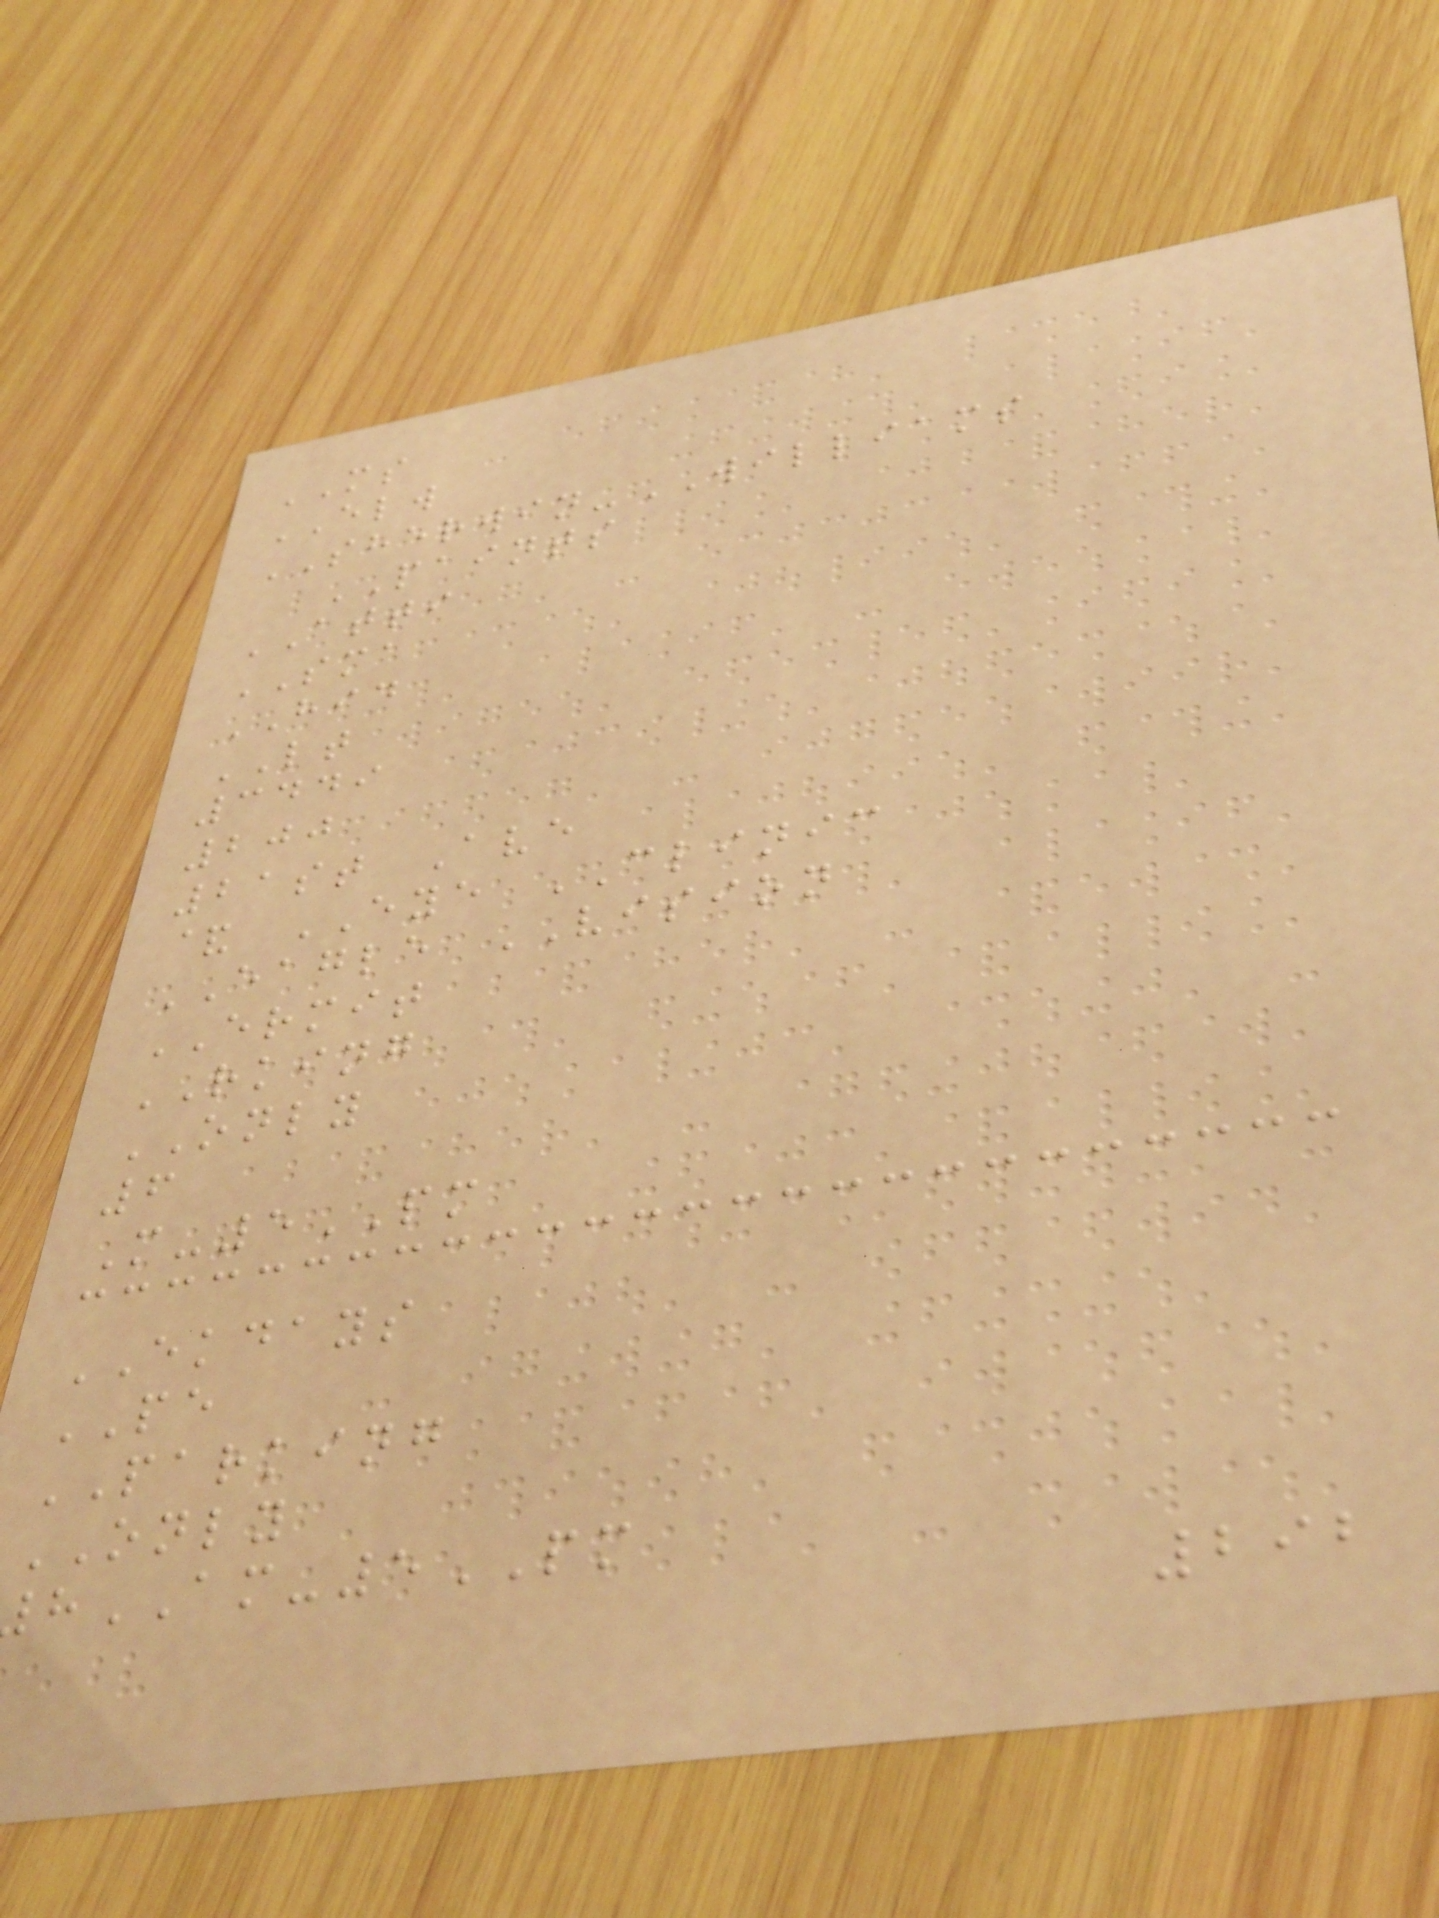MS
ELW
SHERWIN-WILLIAMS
PAINTS
ATTI
SMA
HID
LT
3449
200
21st Ave
& EYE CLINIC
EAGLE VISION
ERMIT
RKING
ONLY
6
M-5PM
EKDAYS
PE
PARKING
ONLY
AM-5PM
292
